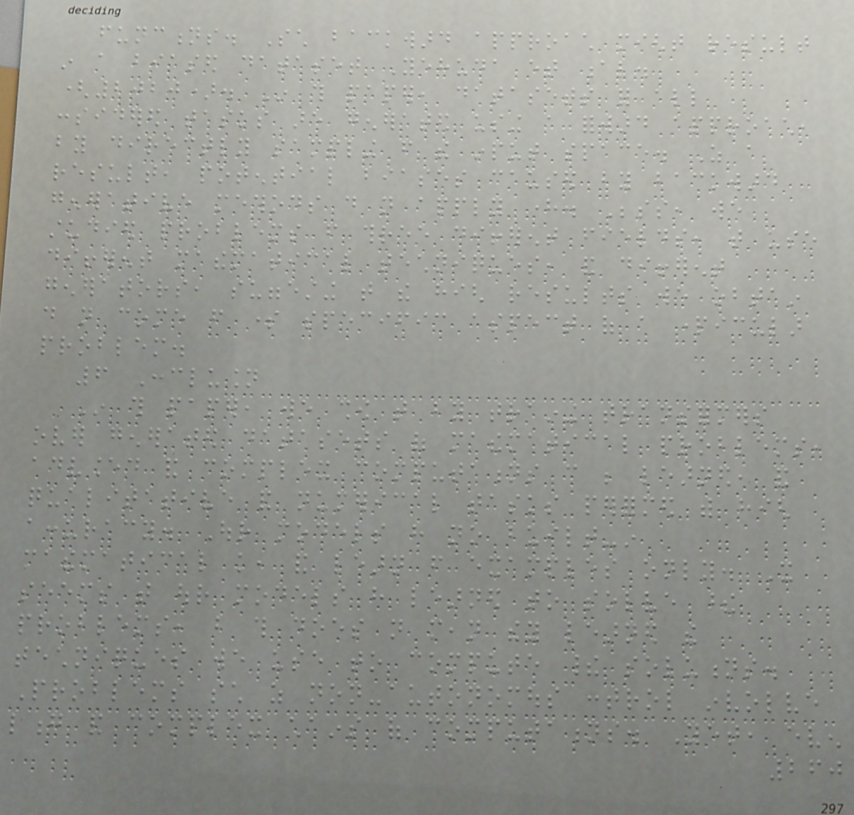functions. Such backward approach might result
in a biased dataset Yehuda et al.
(2020). In this paper, datasets for all
considered tasks are generated using a forward approach,
by directly sampling from the input space. As a
result, potential biases caused by backward
generative methods do not apply here. Besides, we
studied problems from three different fields, that use
different mathematical techniques, and different
generators, suggesting that the high results we obtain
do not come from some specific aspect of a particular
problem.
6 Conclusion
In this paper, we show that by training transformers
over generated datasets of mathematical problems,
advanced and complex computations can be learned, and
qualitative and numerical tasks performed with high
accuracy. Our models have no built-in
mathematical knowledge, and learn from examples only. It
seems that our models have learned to solve these
problems, but this does not mean they learned the
techniques we use to compute their solutions.
Problems such as non-autonomous control involve
long and complex chains of computations. Yet, even
260
